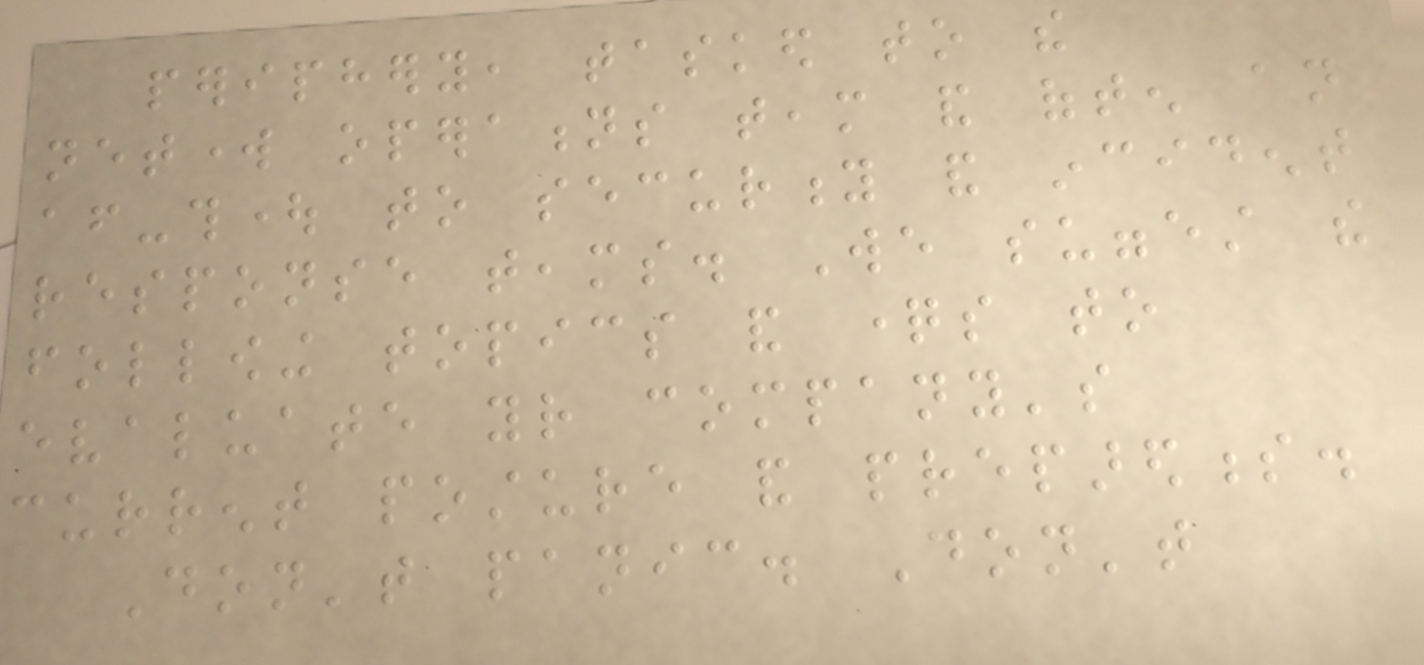periphery, tasked to the
network operations team and often an
after-thought to security and incident
response teams. We suggest the
following topics and questions to
evaluate your company's
current posture and preparedness.
Don't panic. Don't
